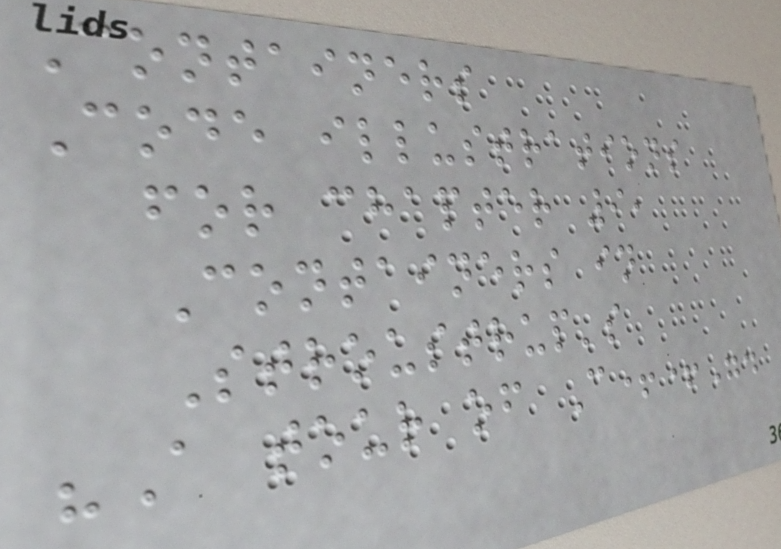Containers
Code illustrations
for chapter 9,
Containers in
Stroustrup's
"A tour of C++".
